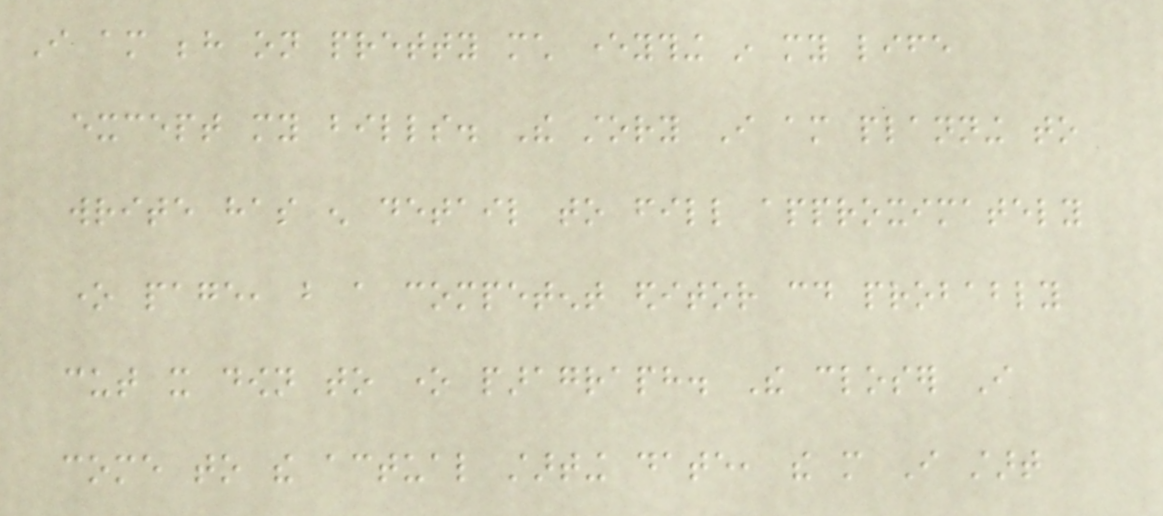I am behind on pretty much everything in my life
except my bills. The story I am planning to
write has enough detail to fill approximately
one page, but a competent editor could probably
cut it down to one paragraph. The closer I
come to the actual starting date, the more I start
